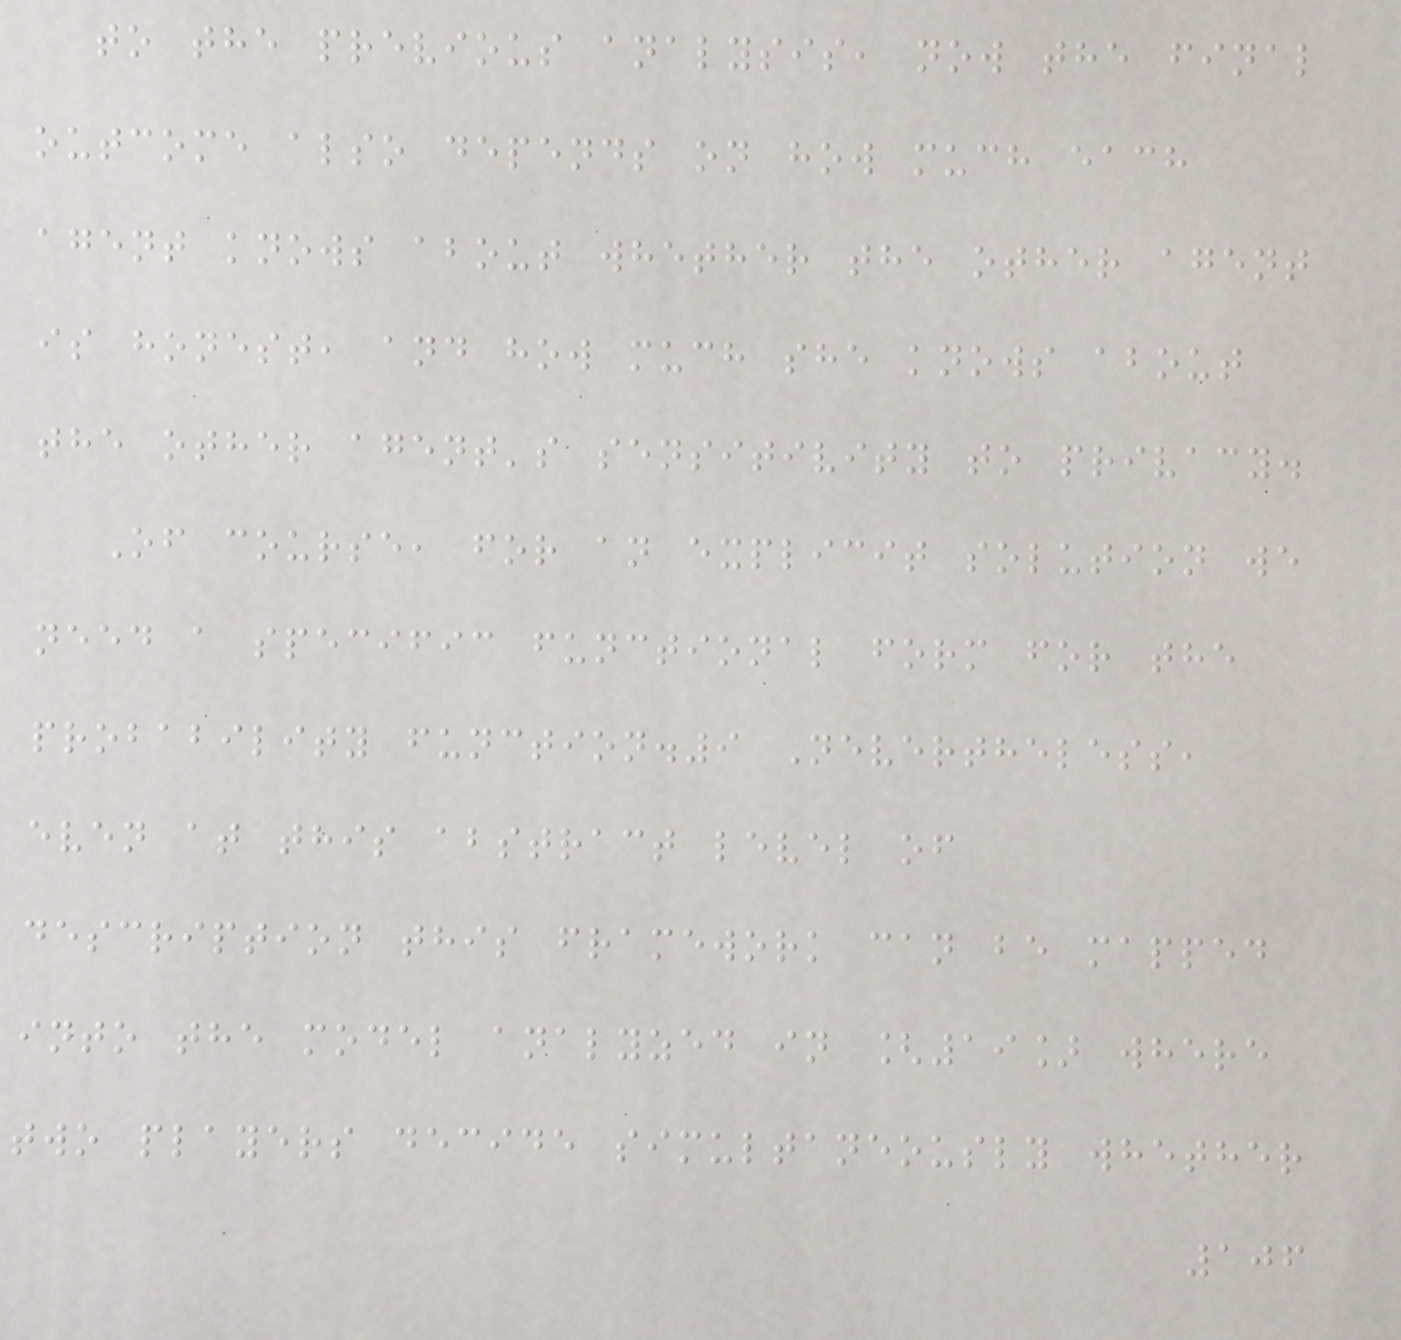to the previous analysis, now the final
outcome also depends on how much each
agent knows about whether the other agent
is honest, and how much she knows about
the other agent's sensitivity to privacy.
Of course, for an explicit solution we
need a specific functional form for the
probability function.9 Nevertheless,
even at this abstract level of
description this framework can be mapped
into the model analyzed in [19] where
two players decide simultaneously whether
106
